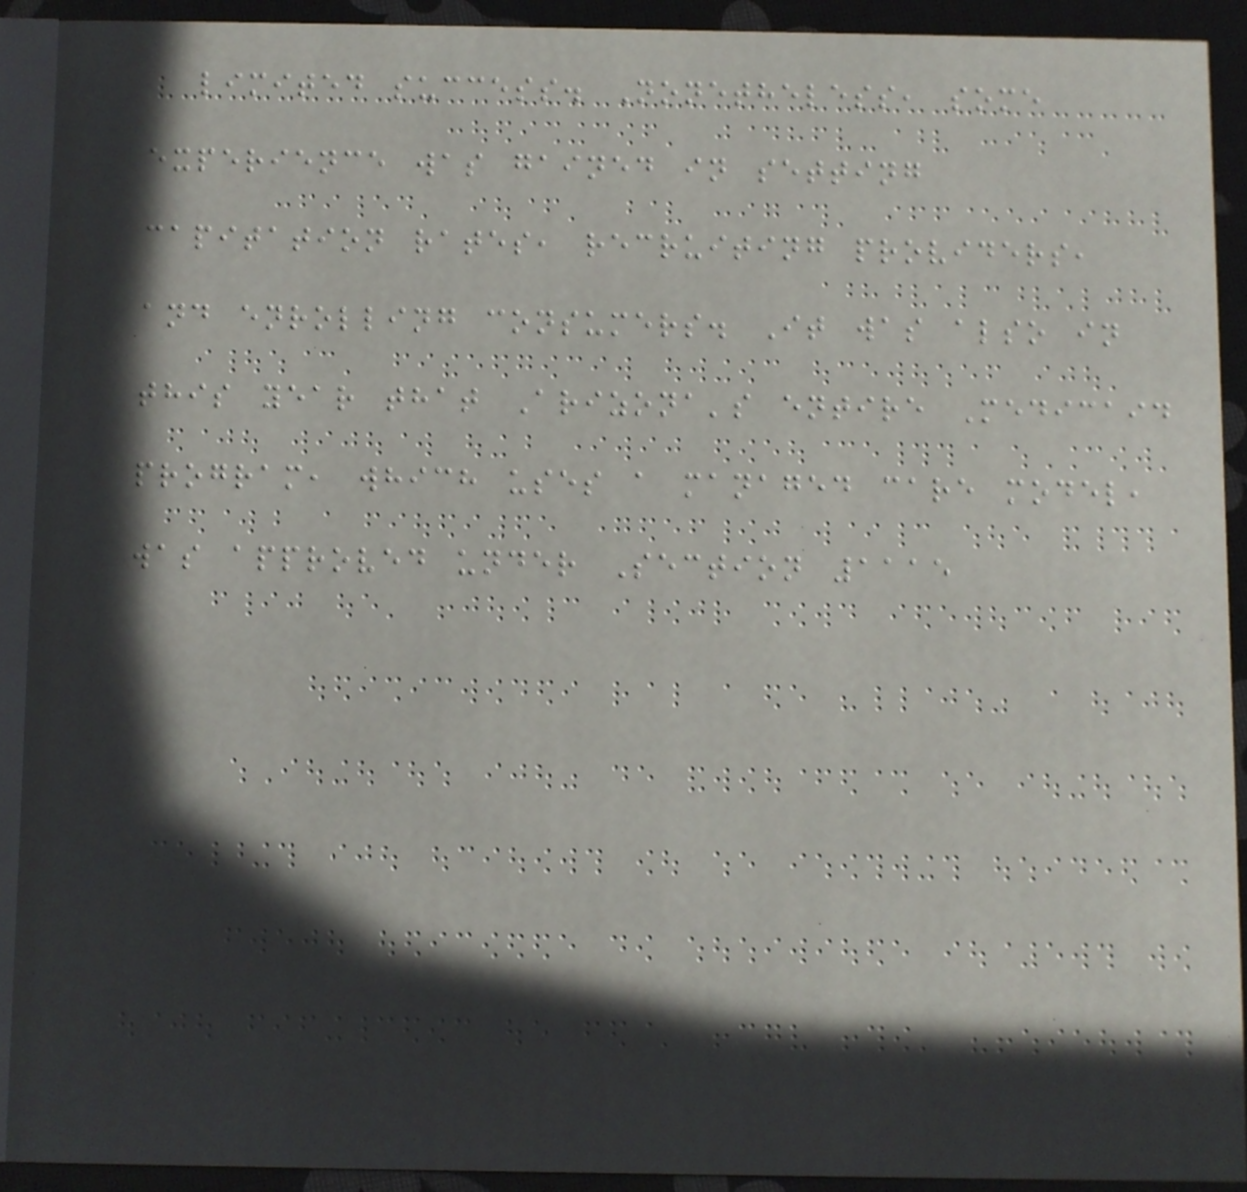limited success. Nonetheless, some
experience was gained in setting
capitation rates, recruiting providers,
and enrolling consumers. It was also in
this year that Arizona's entire Medicaid
program, which uses a managed care model,
was approved under Section 1115
